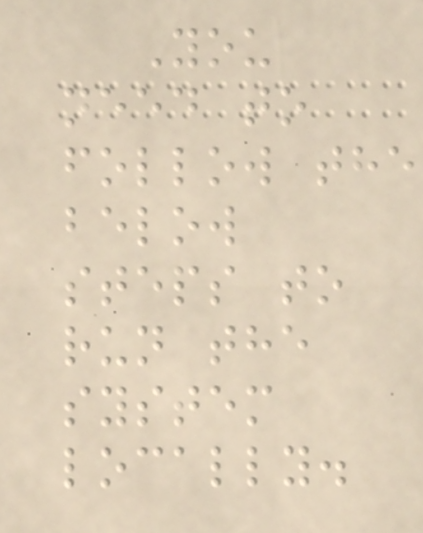You
need to
follow the
below
steps to
run the
system
locally.
